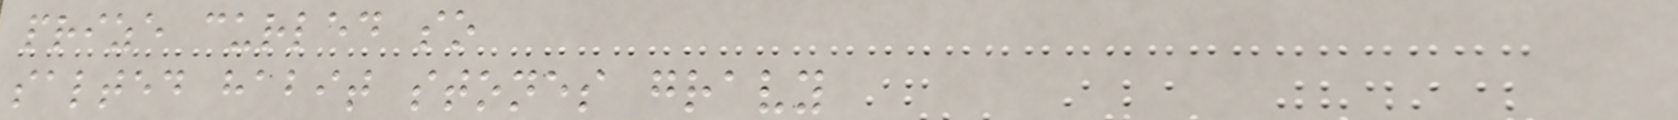prize curled so
salted habit stones gravy
